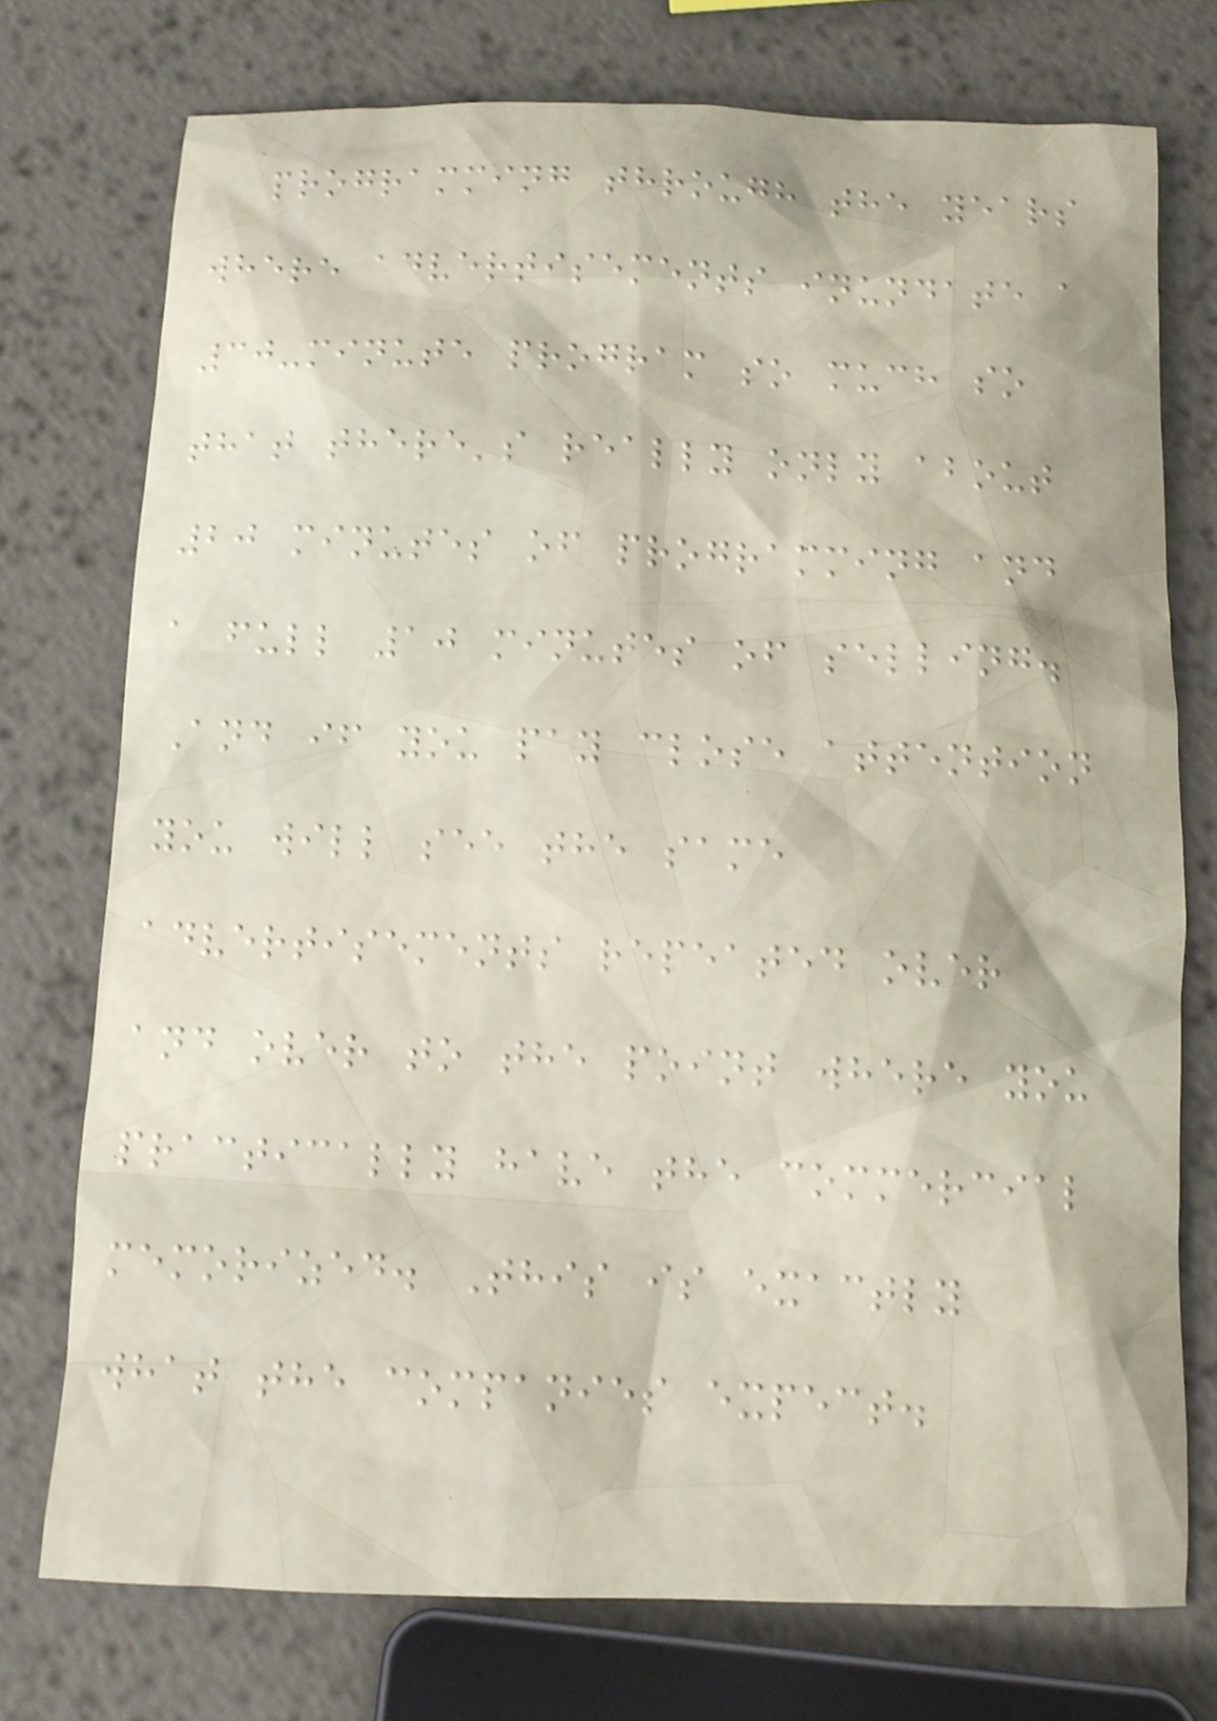programming through the years
where advertisements inundate a
30-minute program so much so
that there's really only about
20 minutes of programming and
a full 10 minutes of selling.
And if you pay close attention
you will see the same
advertisements repeated over
and over to the point where you
practically have the commercial
memorized. This is exactly
what the companies expect.
